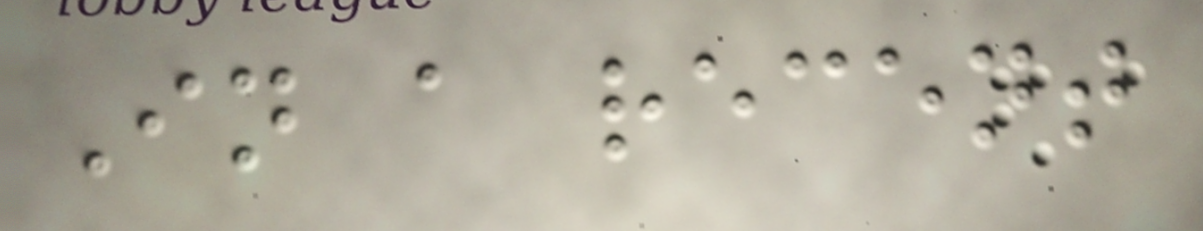In a recent
